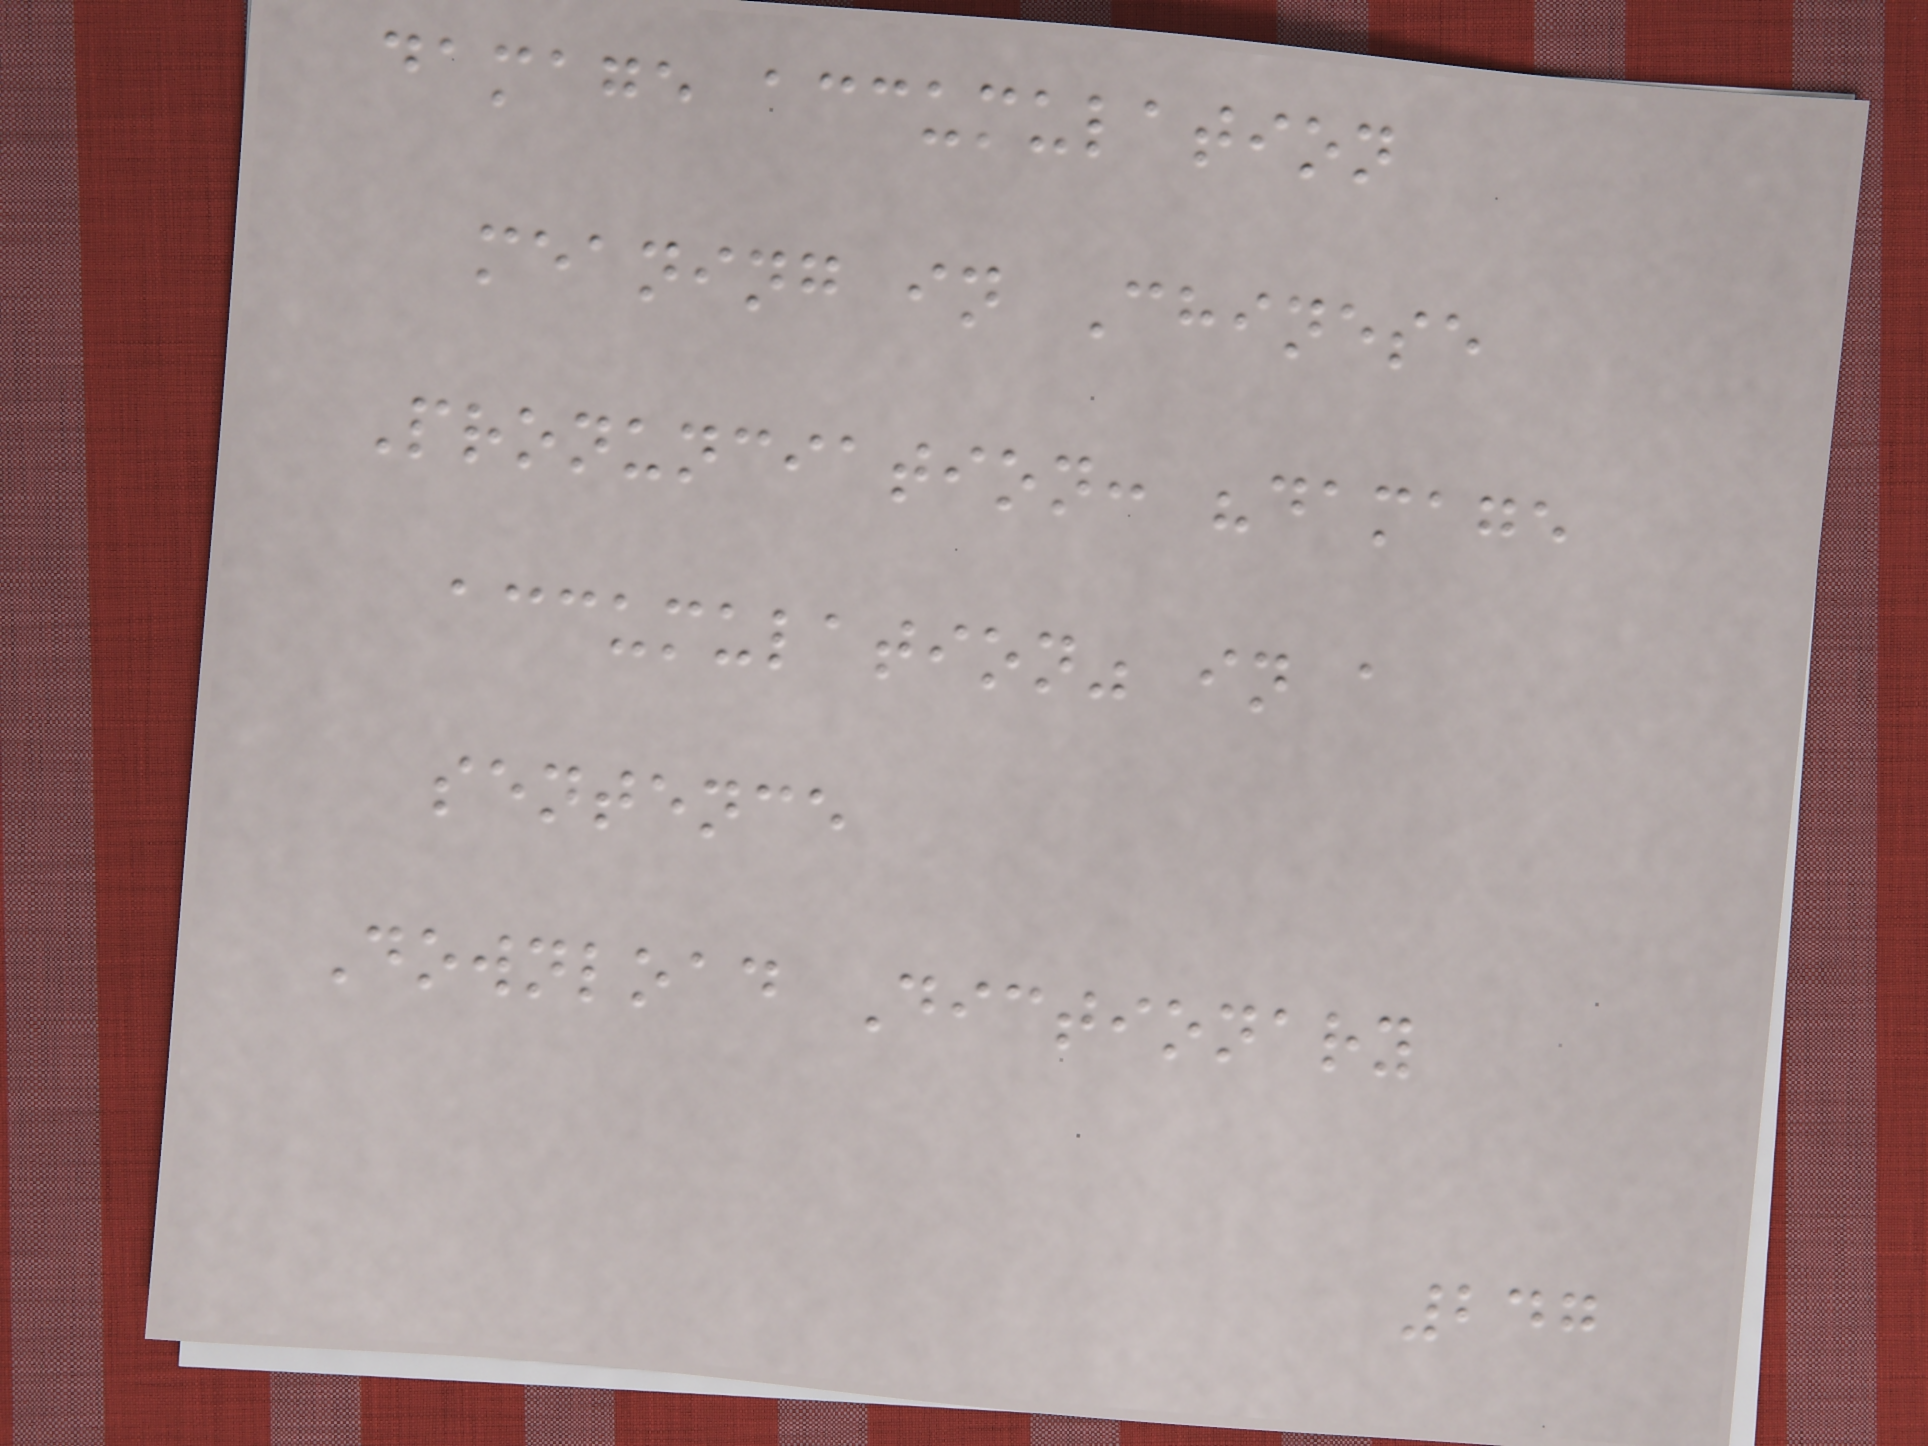damage accumulation
meaning in Chinese
Pronunciation: "damage
accumulation" in a
sentence
Download Dictionary
247
